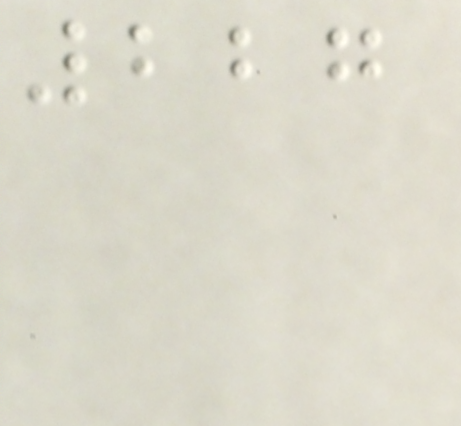227
